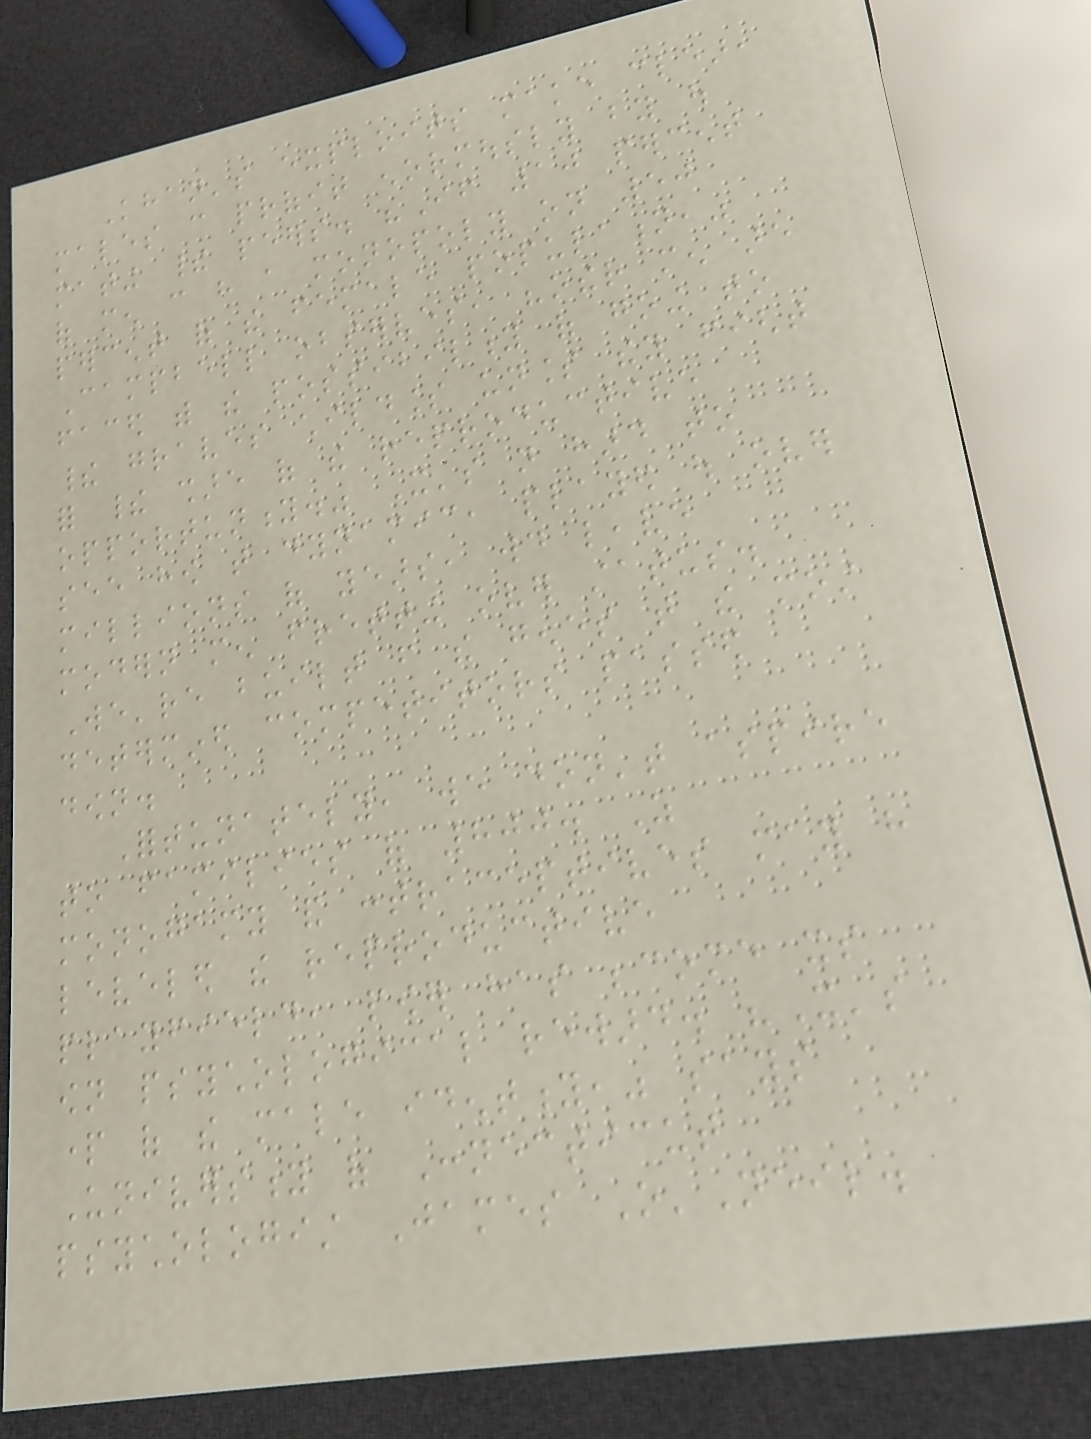Khan's exploits make clear,
males can profit enormously by out
mating their peers. "If 10 percent
of men can have a monopoly on 50
percent of the female population,"
Campbell observes, "other men are
faced with the possibility of going to
their graves childless unless they fight
for their share of the reproductive
opportunity." It's not hard to
see how that dynamic, played out over
millions of years, would leave
modern men fretting over status.
We're built from the genes that the most
determined competitors passed
down.
Fortunately, we don't aspire
to families of 800. As
monogamy and contraceptives may have
leveled the reproductive
playfield, power has become its
own psychological reward. "It's
part of the male identity," says
University of Connecticut
psychologist James O'Neil.
